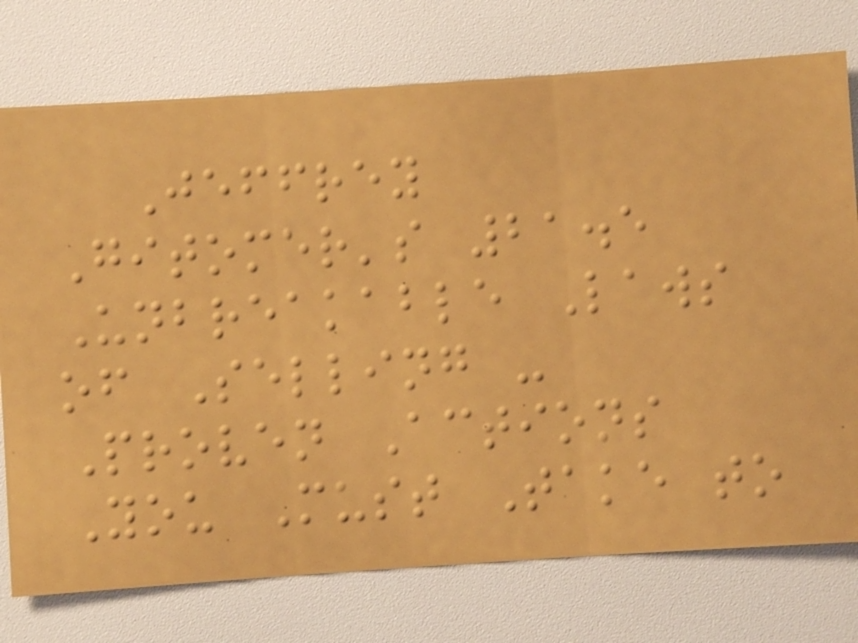Jeffrey
Gitomer's 21.5
Unbreakable Laws
of Selling -
Proven Actions
You Must Take to
